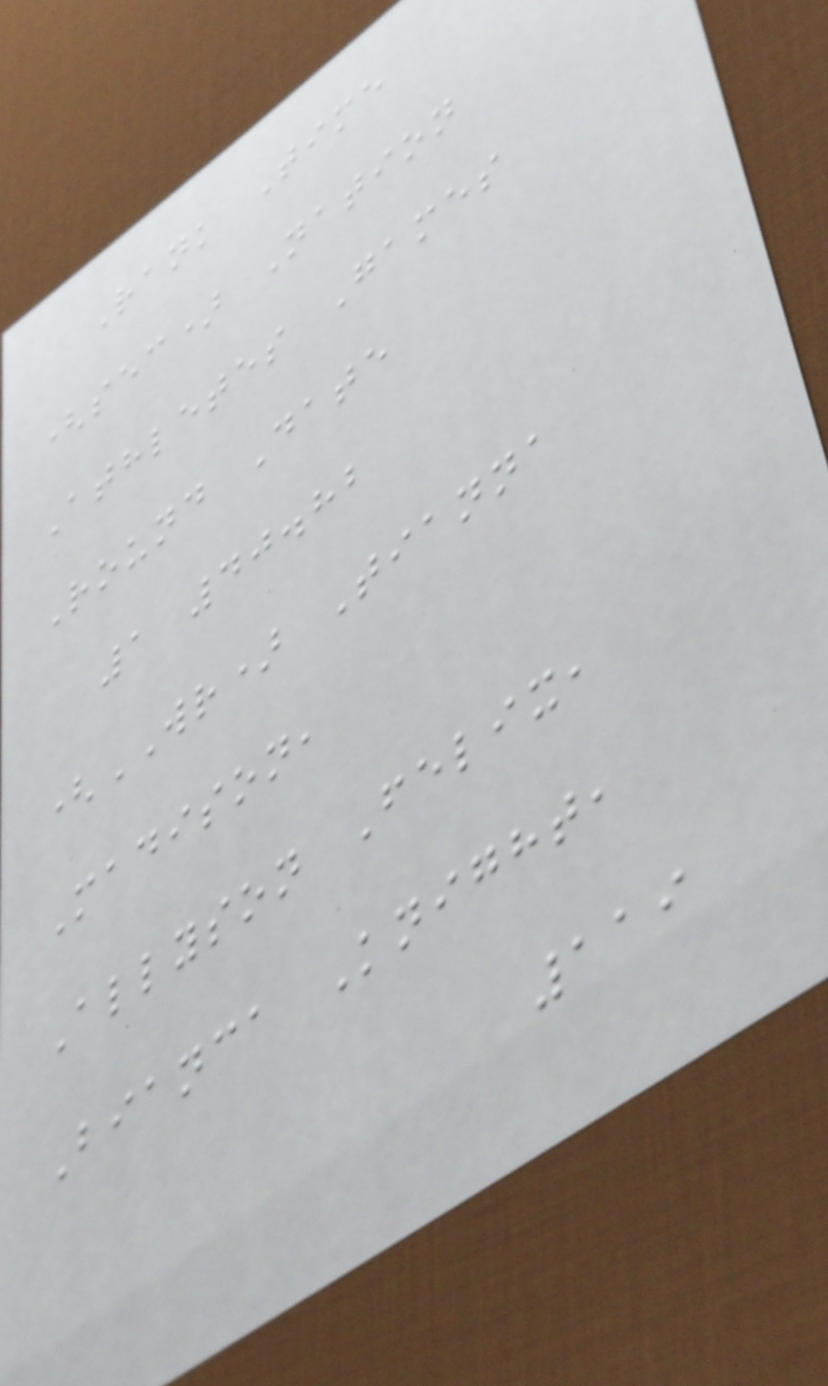Rank Time
(sec) Nation
Athletes Games
Round Date
1 40.82
(WR) Tianna
Madison,
Allyson Felix,
Bianca Knight,
119
